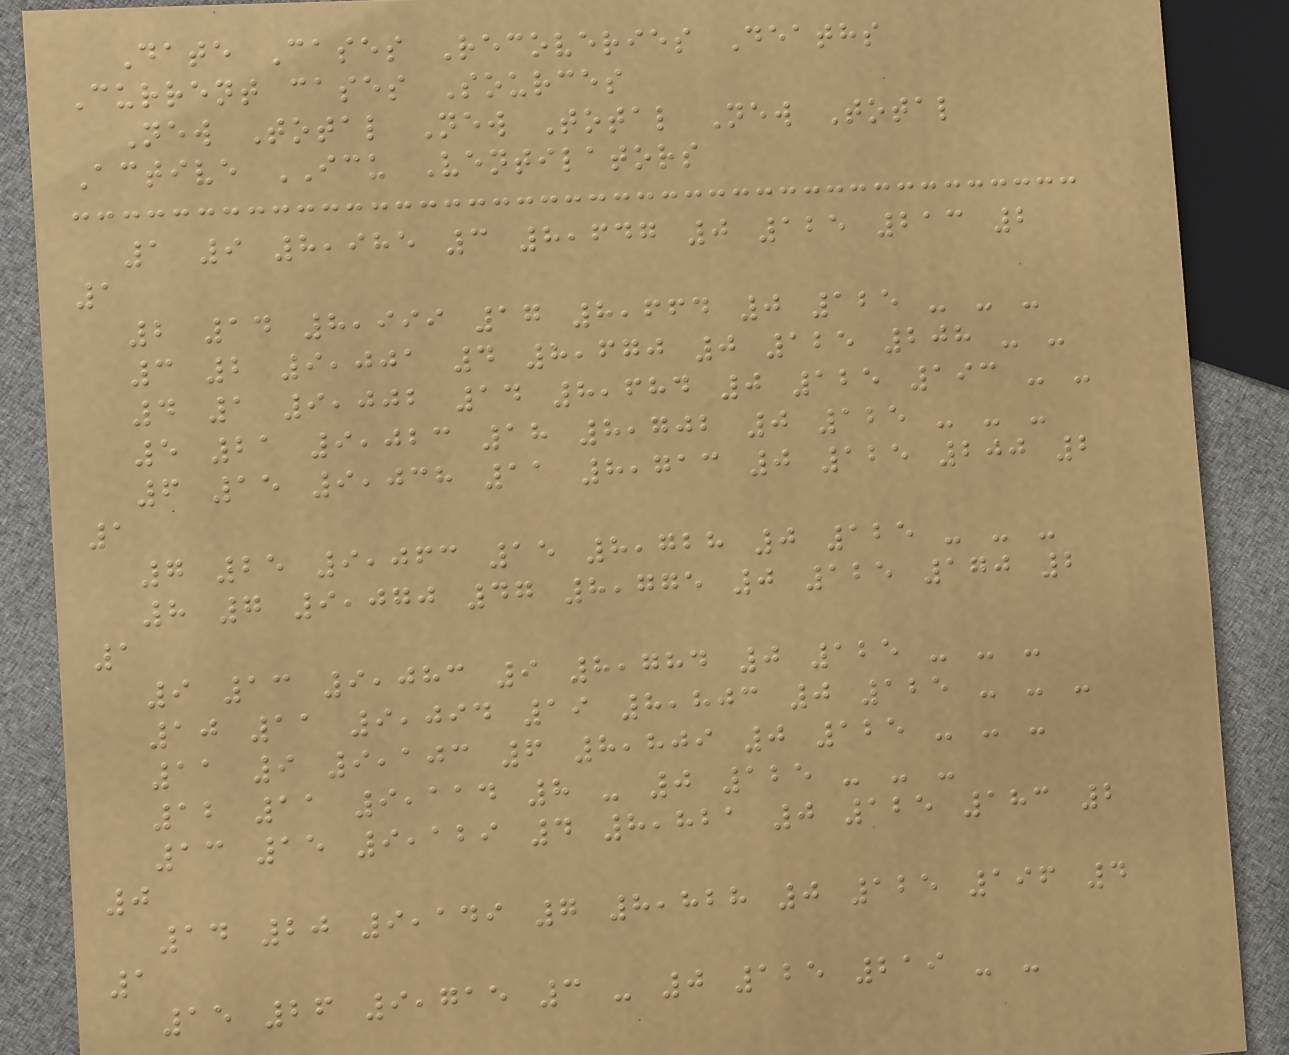Date Cases Recoveries Deaths
Current cases Sources
New Total New Total New Total
Active ICU Ventilators
1 9 8,985 3 8,647 0 125 213 2
1
2 14 8,999 17 8,664 0 125 - - -
3 2 9,001 4 8,670 0 125 208 - -
4 1 9,002 14 8,684 0 125 193 - -
5 21 9,023 18 8,702 0 125 - - -
6 15 9,038 11 8,713 0 125 200 2
1
7 25 9,063 15 8,728 0 125 - - -
8 7 9,070 47 8,775 0 125 170 2
1
9 13 9,083 9 8,784 0 125 - - -
10 11 9,094 19 8,803 0 125 - - -
11 9 9,103 6 8,809 0 125 - - -
12 11 9,114 8 - 0 125 - - -
13 15 9,129 4 8,821 0 125 183 2
0
14 20 9,149 7 8,828 0 125 196 4
1
15 26 9,715 3 - 0 125 219 - -
